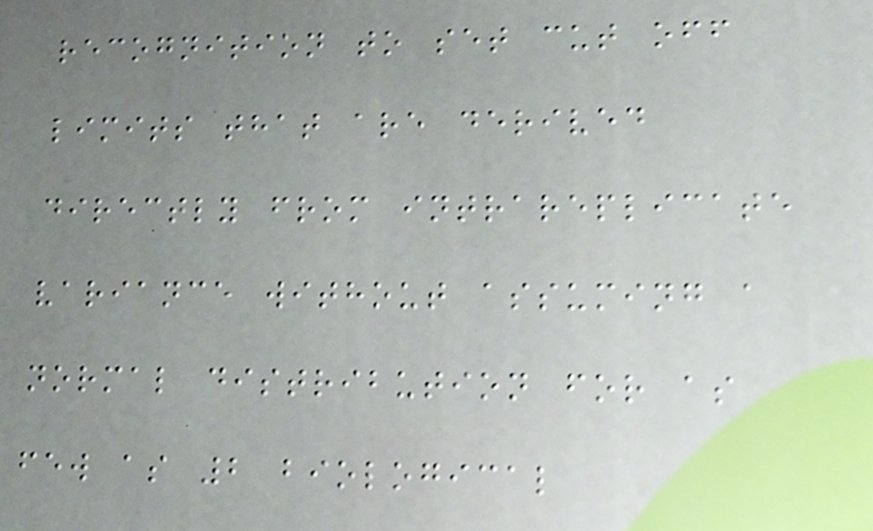recognition to set cut off
limits that are derived
directly from intrareplicate
variance without assuming a
normal distribution for as
few as 2 biological
